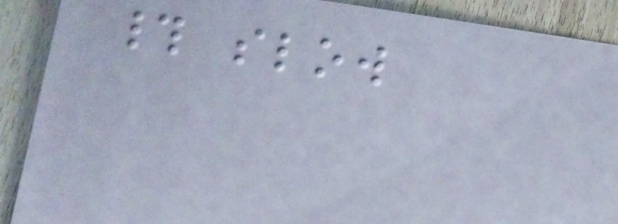# slow
